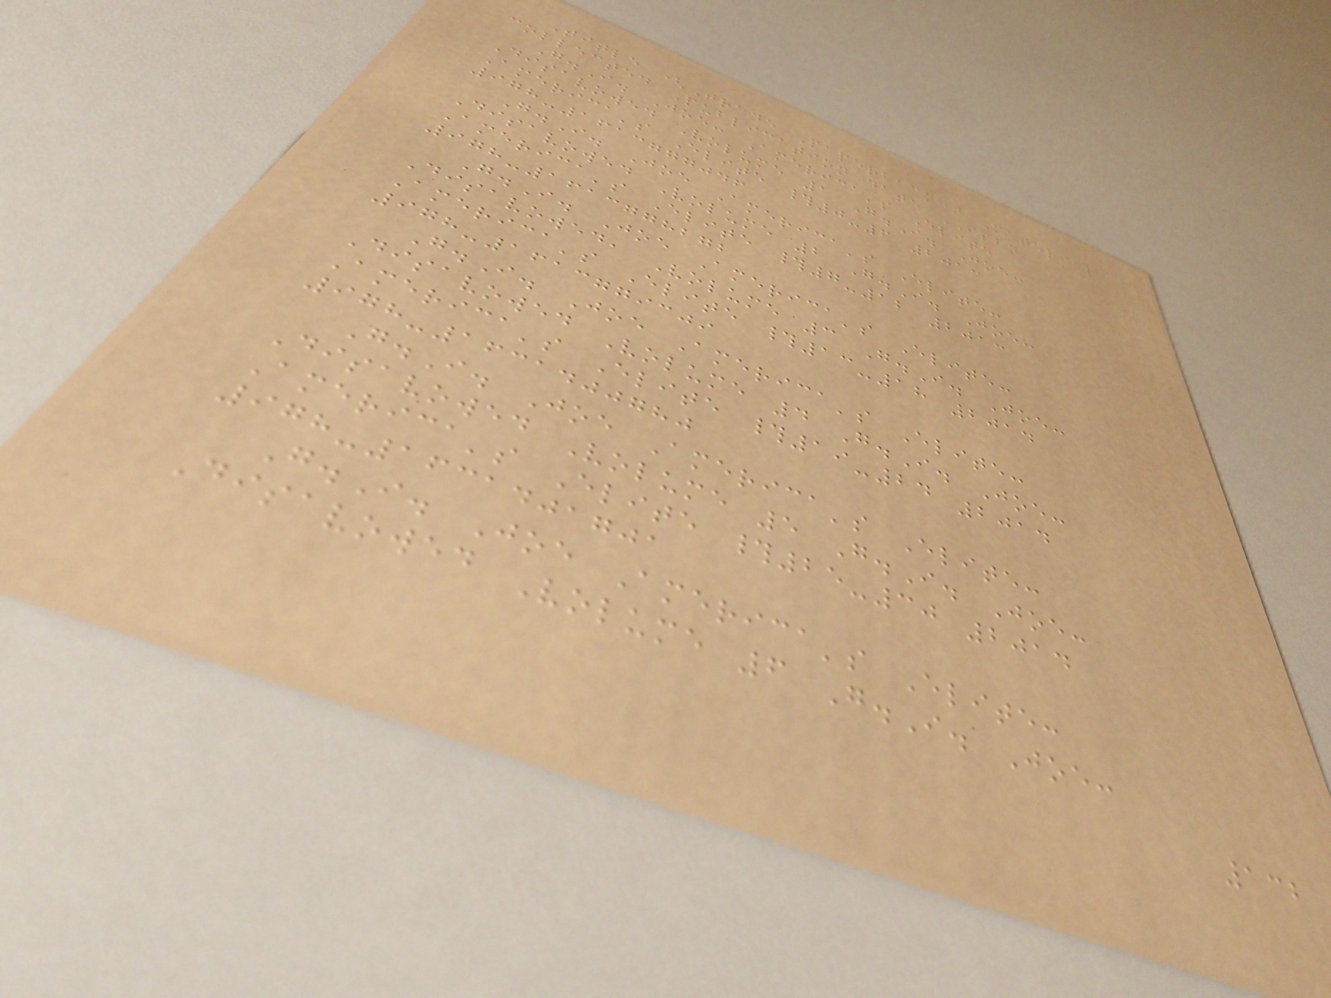Title (Trade Paperback) Material
collected Publication date ISBN
G.I. Joe: America's Elite
Disavowed Volume 1 G.I. Joe:
America's Elite #0-6 2013
978-1613777046
G.I. Joe America's Elite:
Disavowed Volume 2 G.I. Joe:
America's Elite #7-12 2013
978-1613778272
G.I. Joe America's Elite:
Disavowed, Volume 3 G.I. Joe:
America's Elite #13-18 2014
978-1613779309
G.I. Joe America's Elite:
Disavowed Volume 4 G.I. Joe:
America's Elite #19-24 2014
978-1631400780
G.I. Joe America's Elite:
Disavowed Volume 5 G.I. Joe:
America's Elite #25-30 2014
978-1631401701
G.I. Joe America's Elite:
Disavowed Volume 6 G.I. Joe:
132
